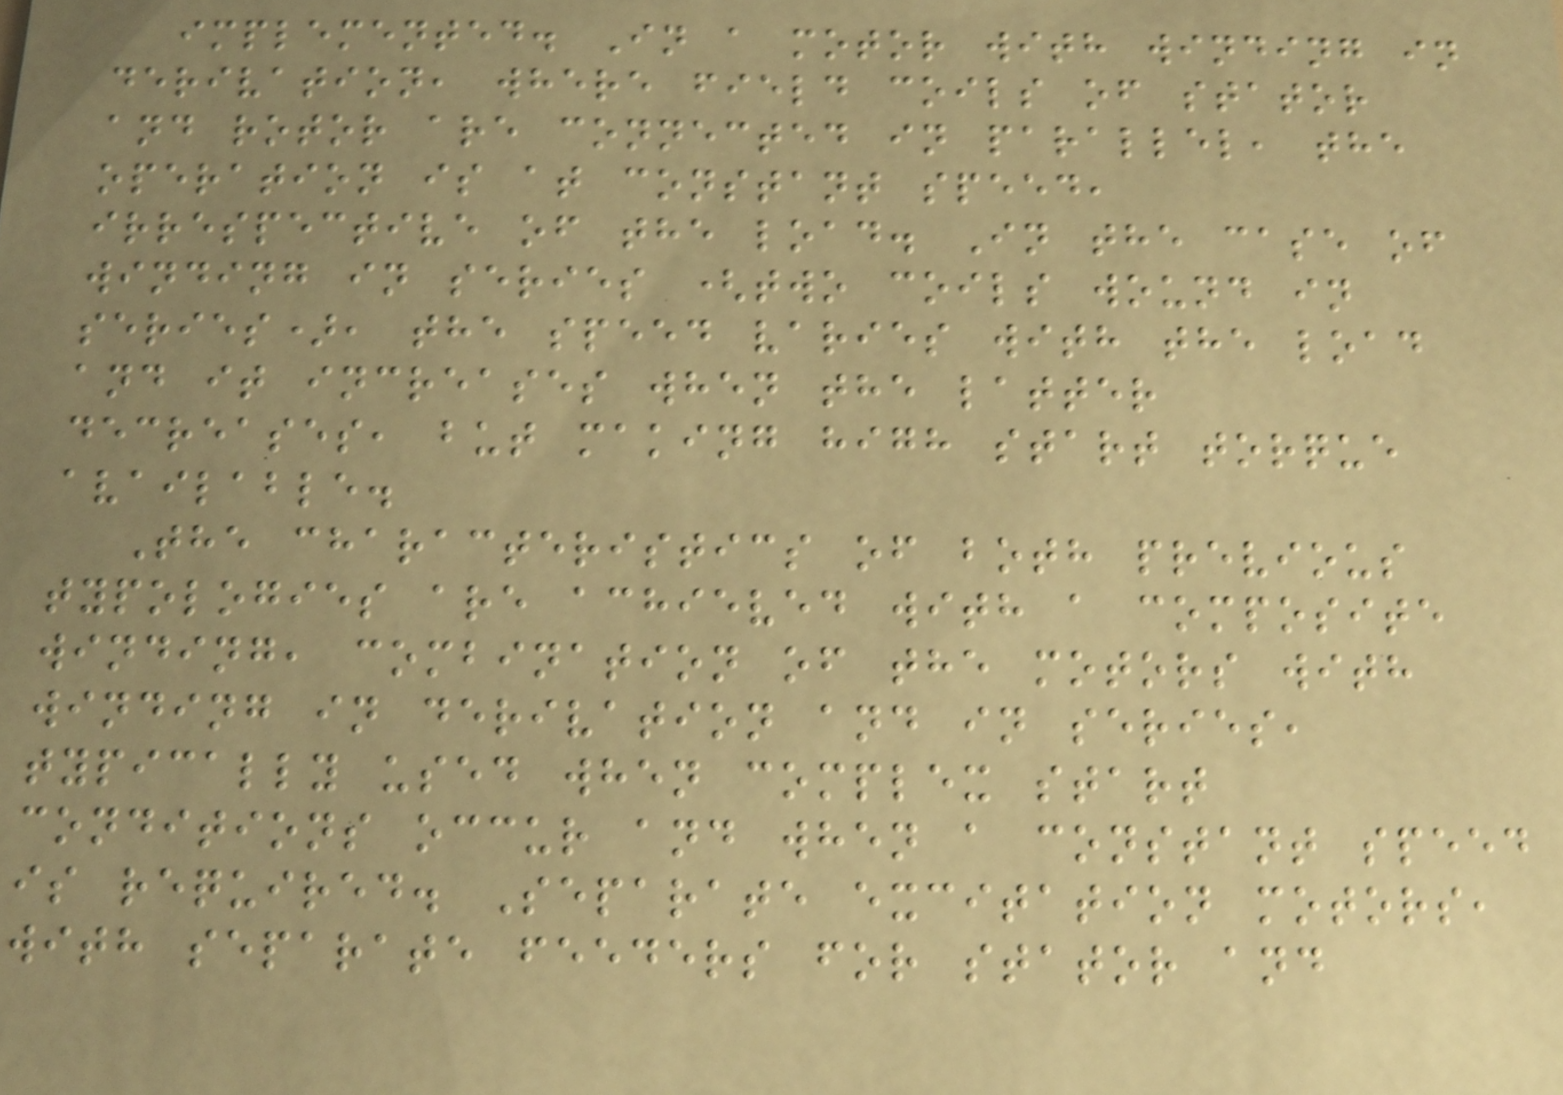implemented. In a motor with winding in
derivation, where field coils of stator
and rotor are connected in parallel, the
operation is at constant speed,
irrespective of the load. In the case of
winding in series (two coils wound in
series), the speed varies with the load
and it increases when the latter
decreases, but making high start torque
available.
The characteristics of both previous
typologies are achieved with a composite
winding, combination of the motors with
winding in derivation and in series,
typically used when complex start
conditions occur and when a constant speed
is required. Separate excitation motors,
with separate feeders for stator and
